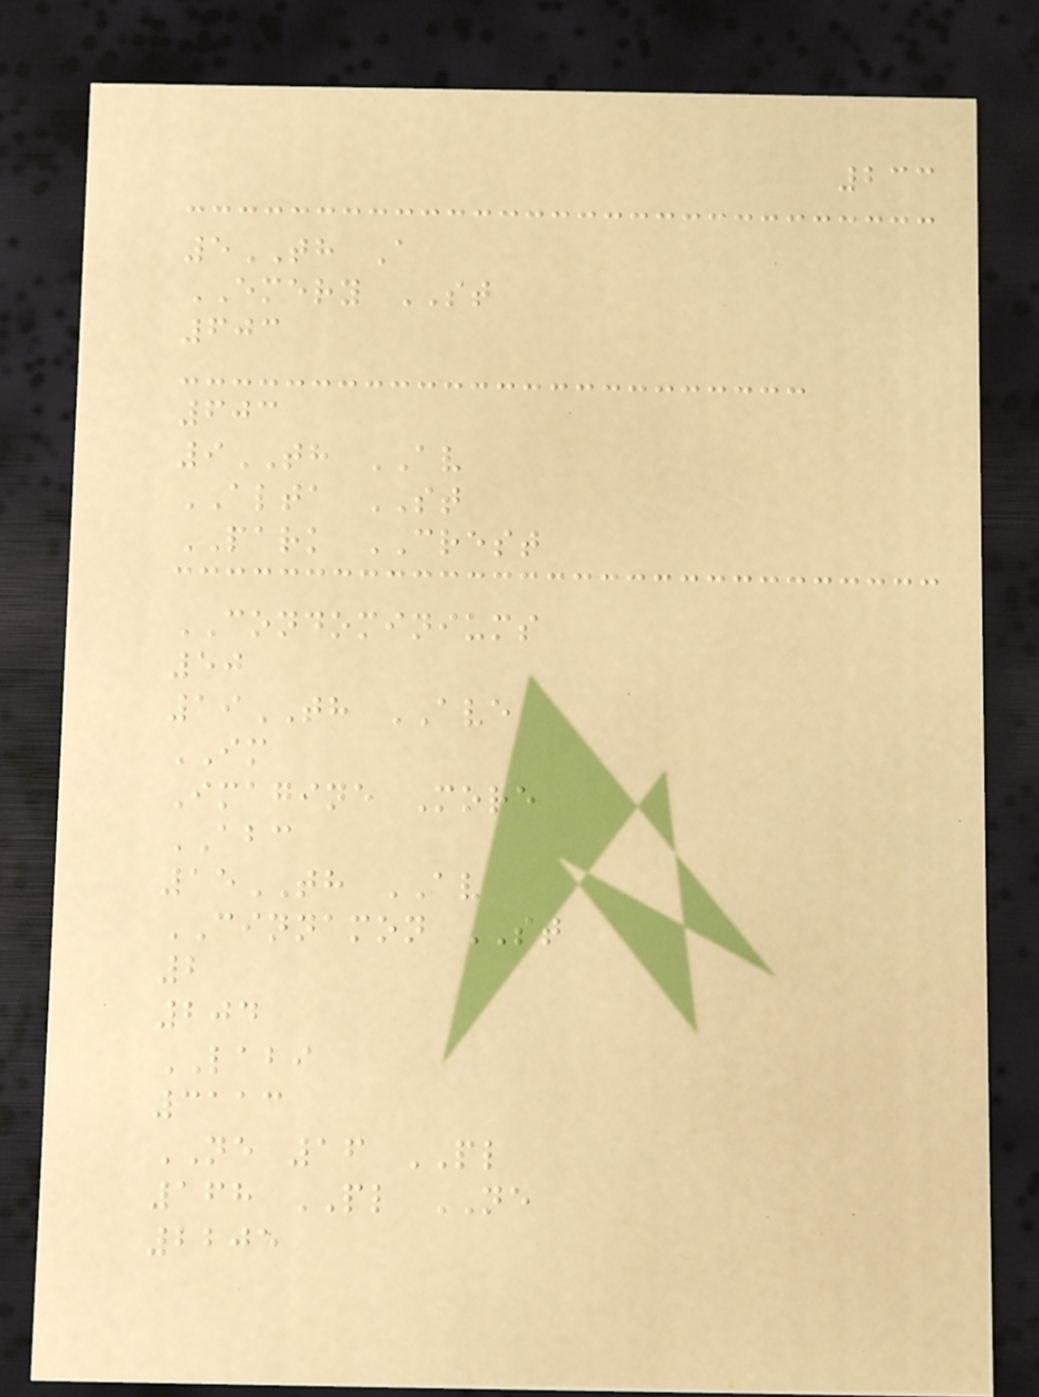233
5TH A
EMERY ST
603
603
9TH AV
ALTA ST
PARK CREST
CONDOMINIUMS
50
19TH AVE
IM
Imagine More
ABC
15TH AV
CINNAMON ST
2
204
LABI
3113
NE 16 PL
168 PL NE
2205
